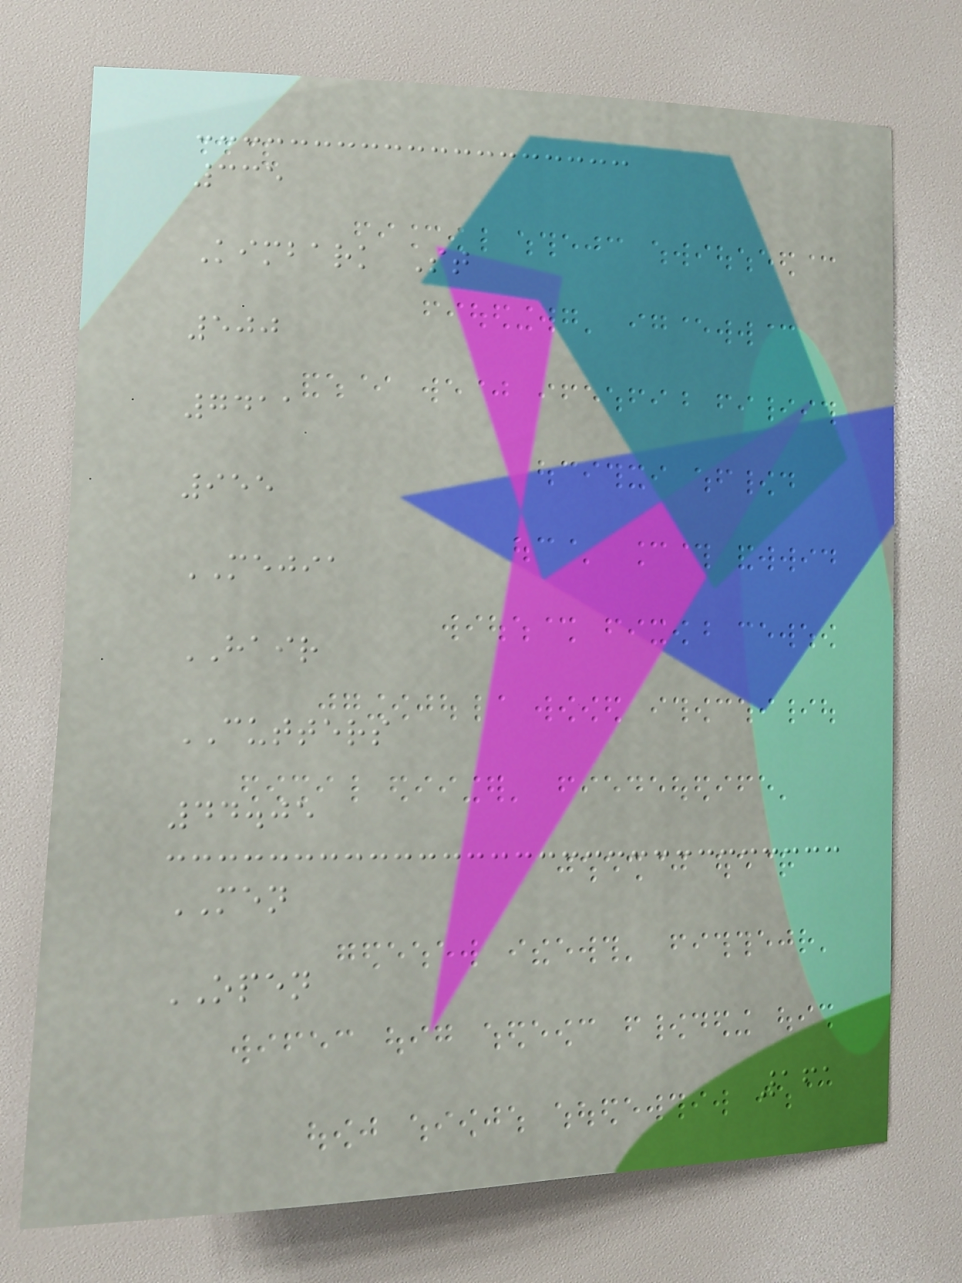335
Kimbark St
500
7411
955
MEJIA
HAIR
CUTTERS
44.05
MEN
OPEN
161
